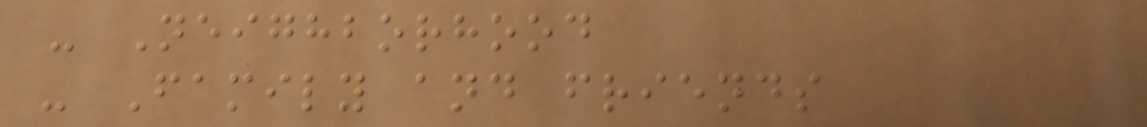- Neighborhood
- Family and friends
